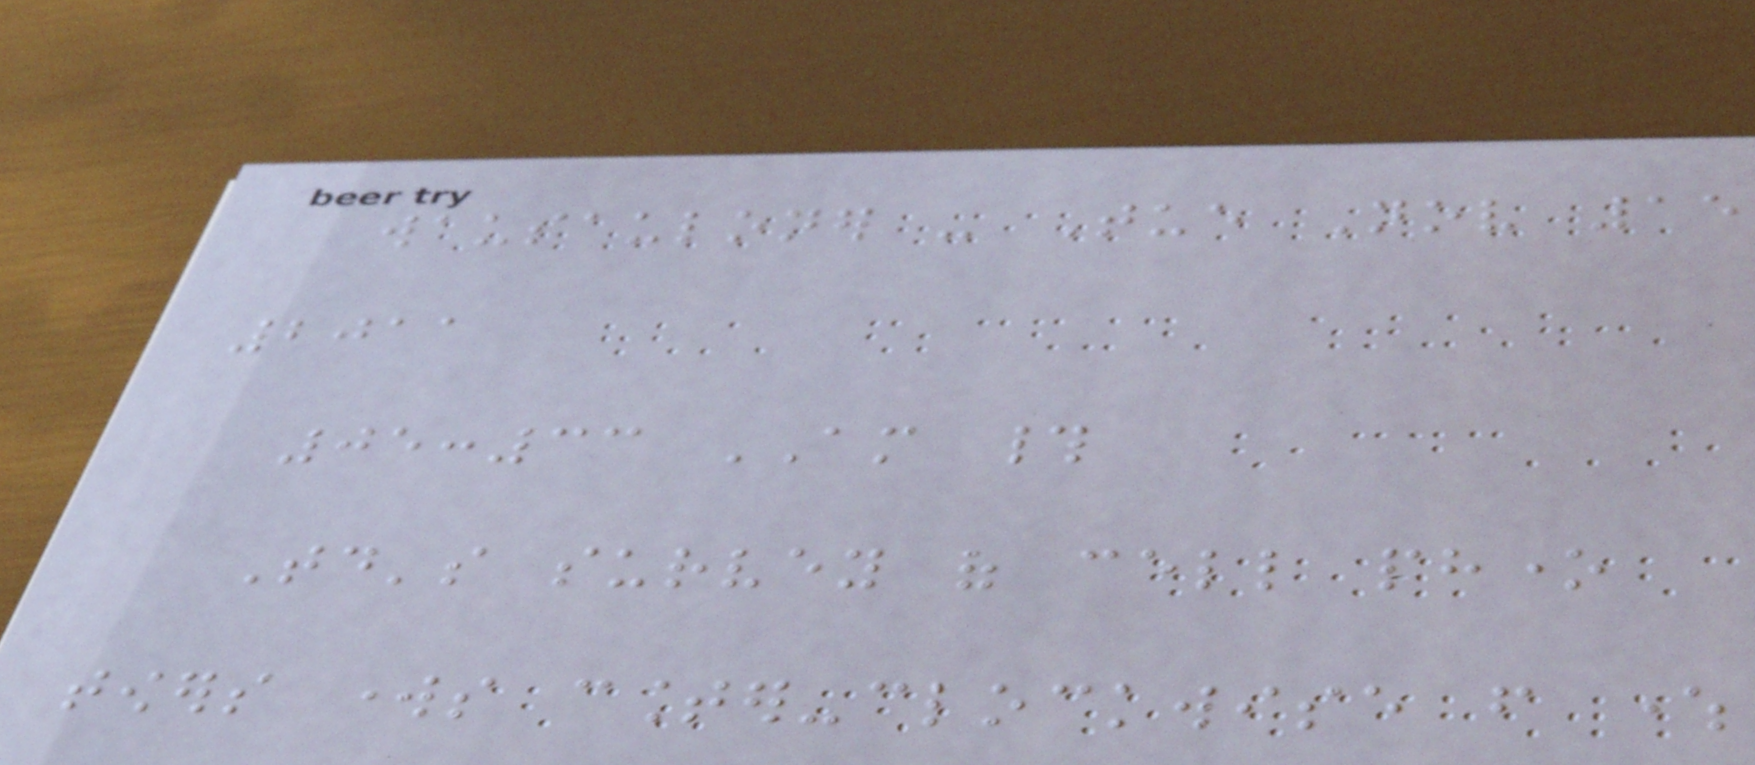wausauloner - Tue Nov 15
2011
05:33 AM #
Today's survey of cell phone
towers works counter-clockwise from where
